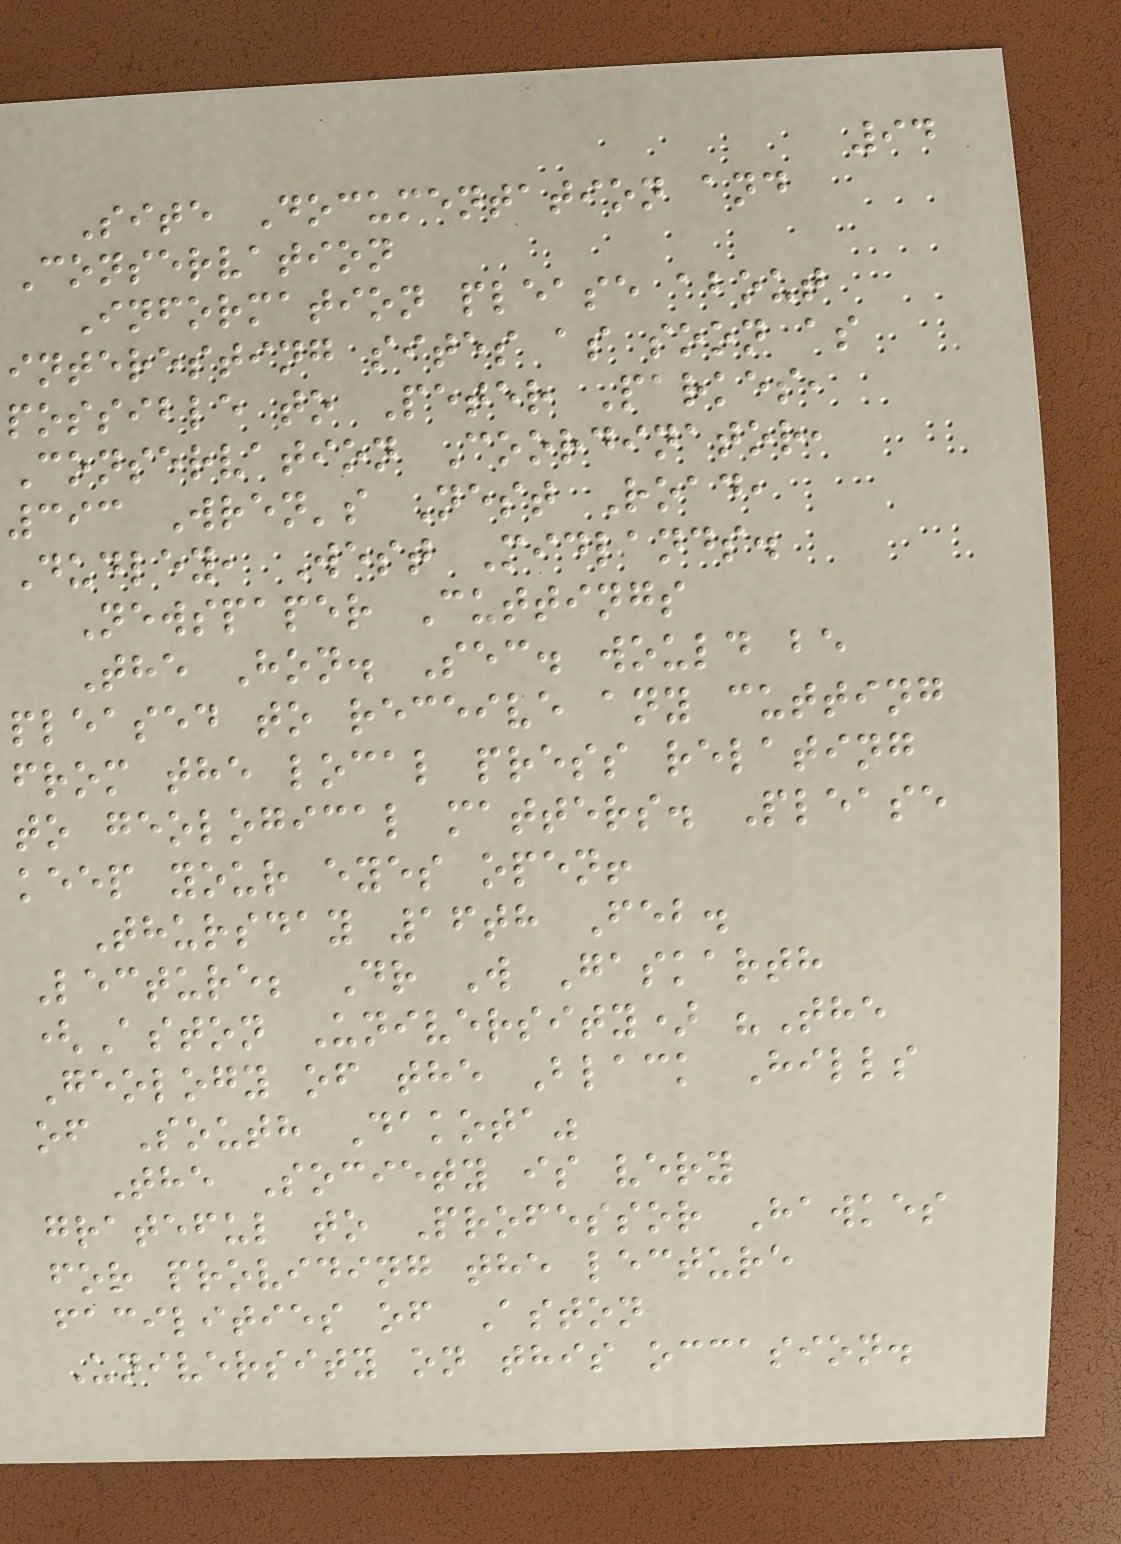94
Site Documentation and
Conservation
Information please about
interesting sites as soon as
possible to Peter Parkes,
Conservation Coordinator,
393 Wren's Nest Road,
Dudley, West Midlands.
Newspaper Cuttings
The Hon. Sec. would be
pleased to receive any cutting
from the local press relating
to geological matters. Please
keep your eyes open!
Thursday 16th Feb.
Lecture; Dr W Gaskarth
(Aston University) "The
Geology of the Black Hills
of South Dakota"
The Society is very
grateful to Professor Hawkes
for providing the lecture
facilities of Aston
University on this occasion.
